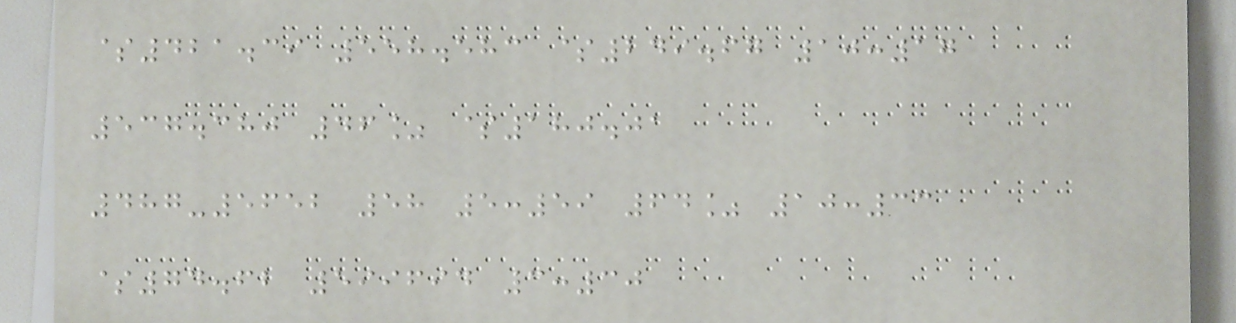$421.39 558.583 $249.67 10:17
537.380 46% $180.01
487-5652 58 5:59 64% 10:33
$74.62 599694 3:30
